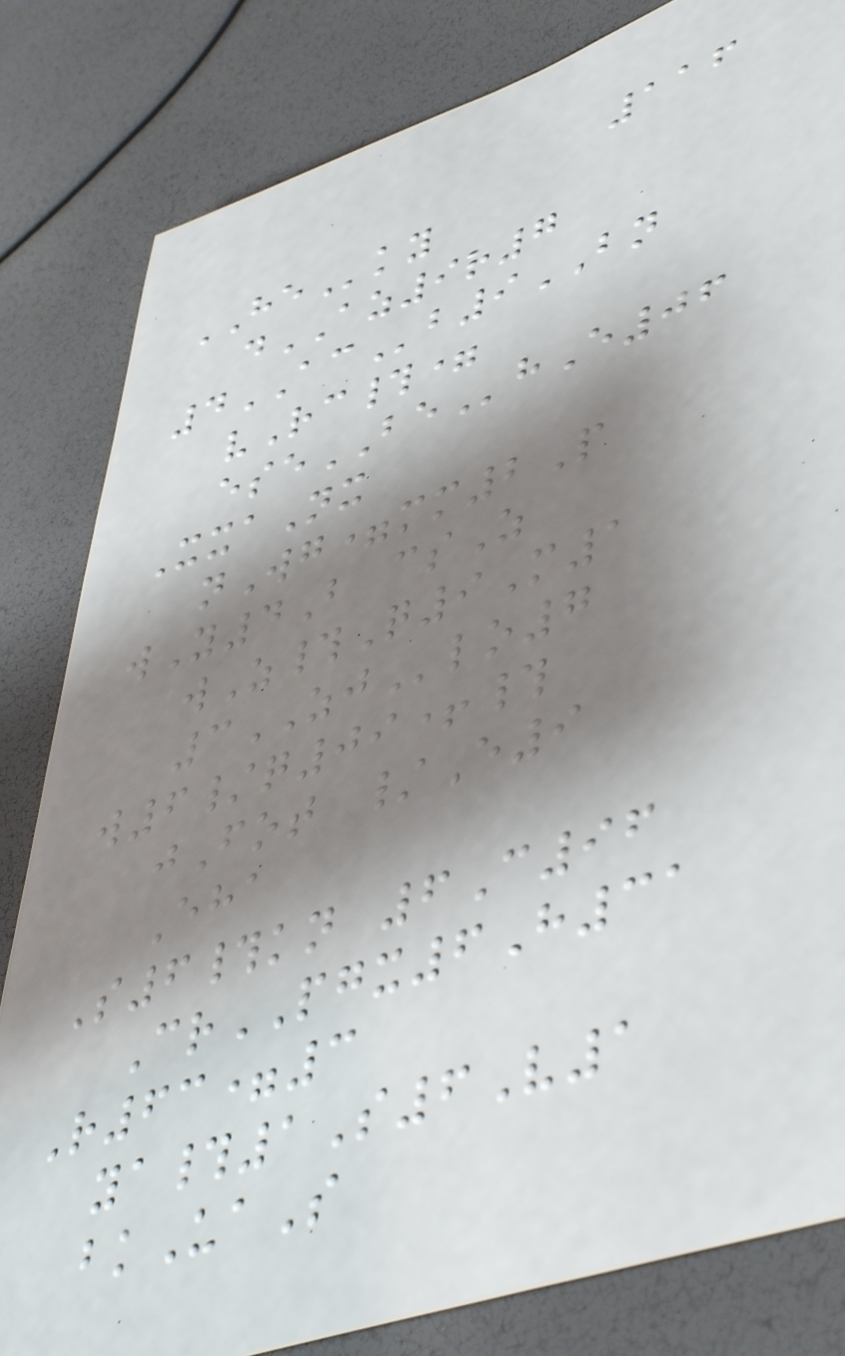116
HEky
dAZ9r7
4ACb9BN
vRc#=
eseBEhE06
XxaNx
nWg=mm2P
wY4B csZ
wZ#Q9M1
3ZJlo7
w6/q09+#
jFot /E9
Eha
S6#kn 6C96
CrPGX6H31
R63=3
ya#1S6V1
bkUaS
